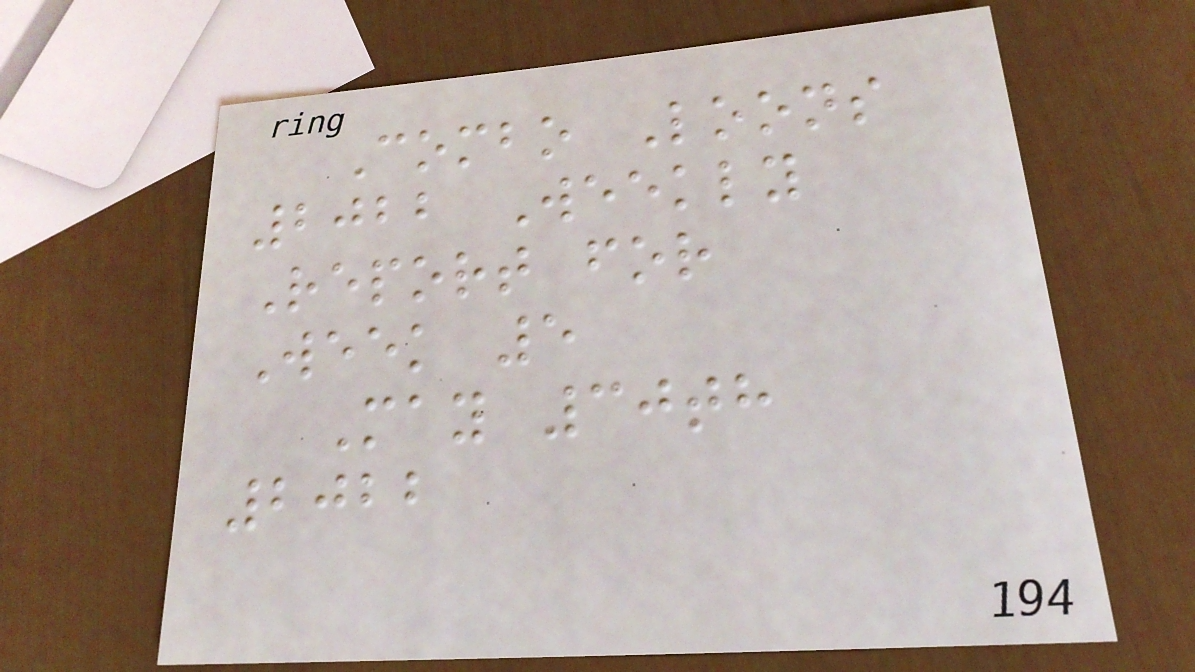Combo Loons
2022 Weekly
Report for
Week 5
May 30th
2022
